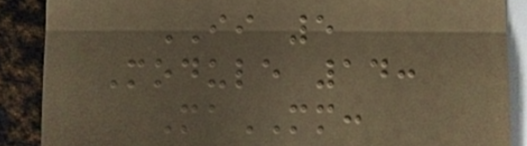II 5
Module 14:
MaMM:
